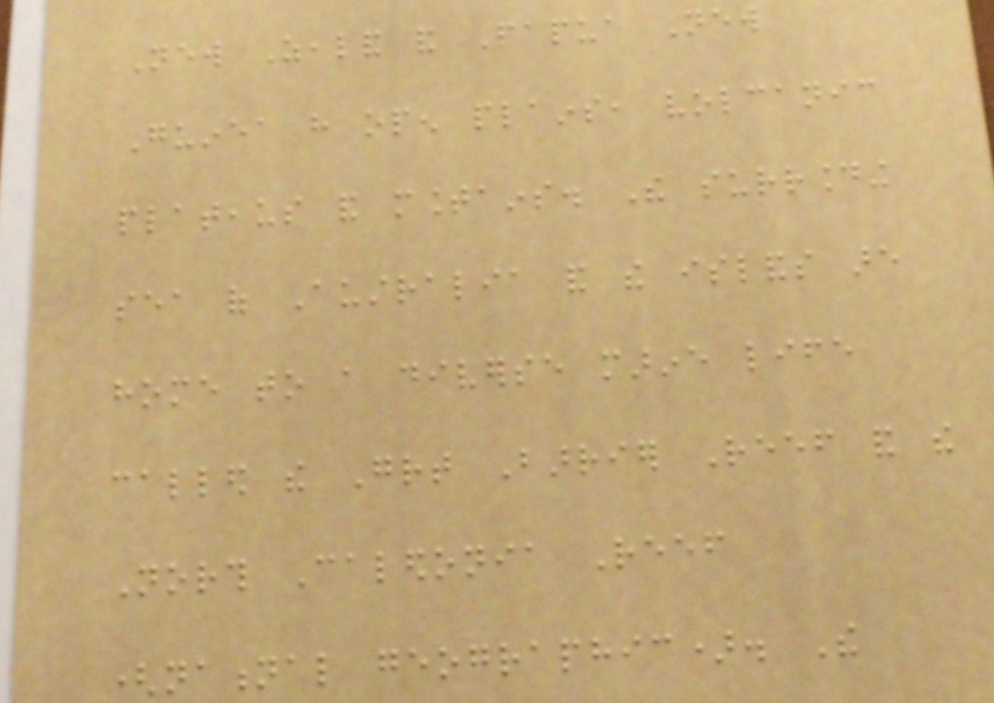New Zealand and Papua New
Guinea have open plains, volcanic
plateaus and mountains. The surrounding
sea of Australia and the islands are
home to a diverse marine life
called the Great Barrier Reef and the
North Caledonia Reef
(national geographic). The
